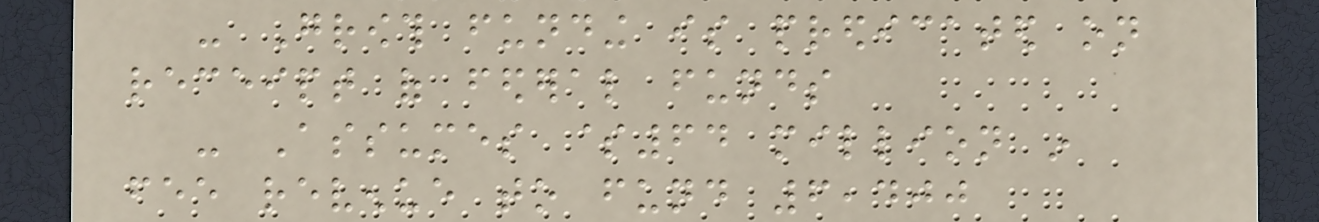- Growth funding is predicated on
receipt of federal funds
- Assumes $64 million in
fee revenue to fund 6,400
